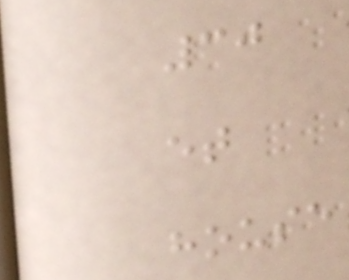30
et
house
